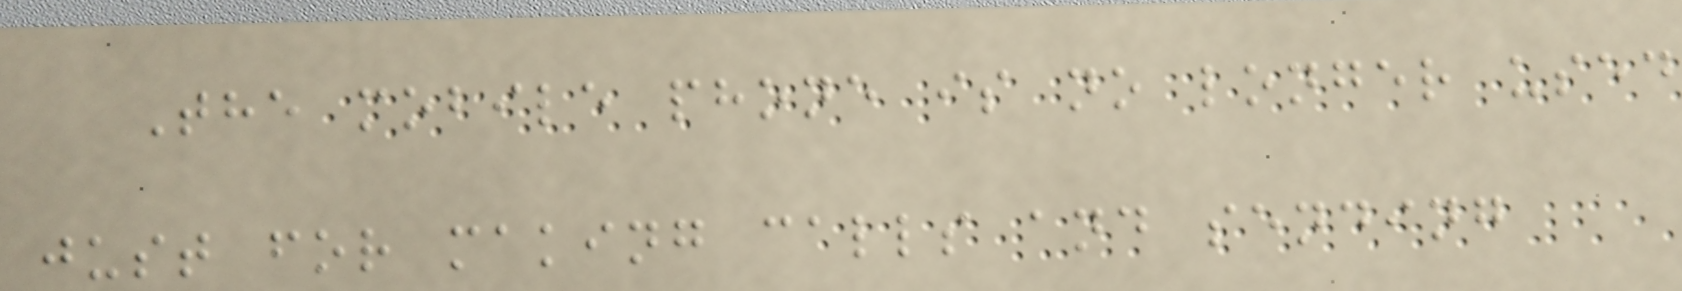The mobile phone is no longer used
just for making calls and sending
